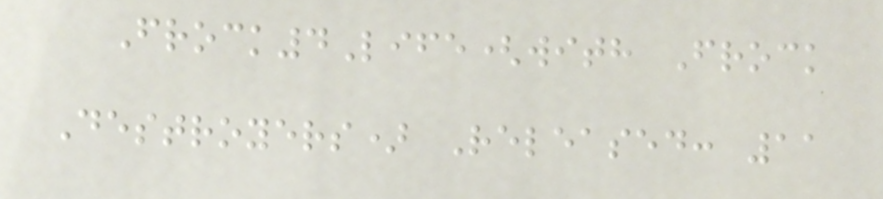Frock4Life(with Frock
Destroyers) Released: 11
